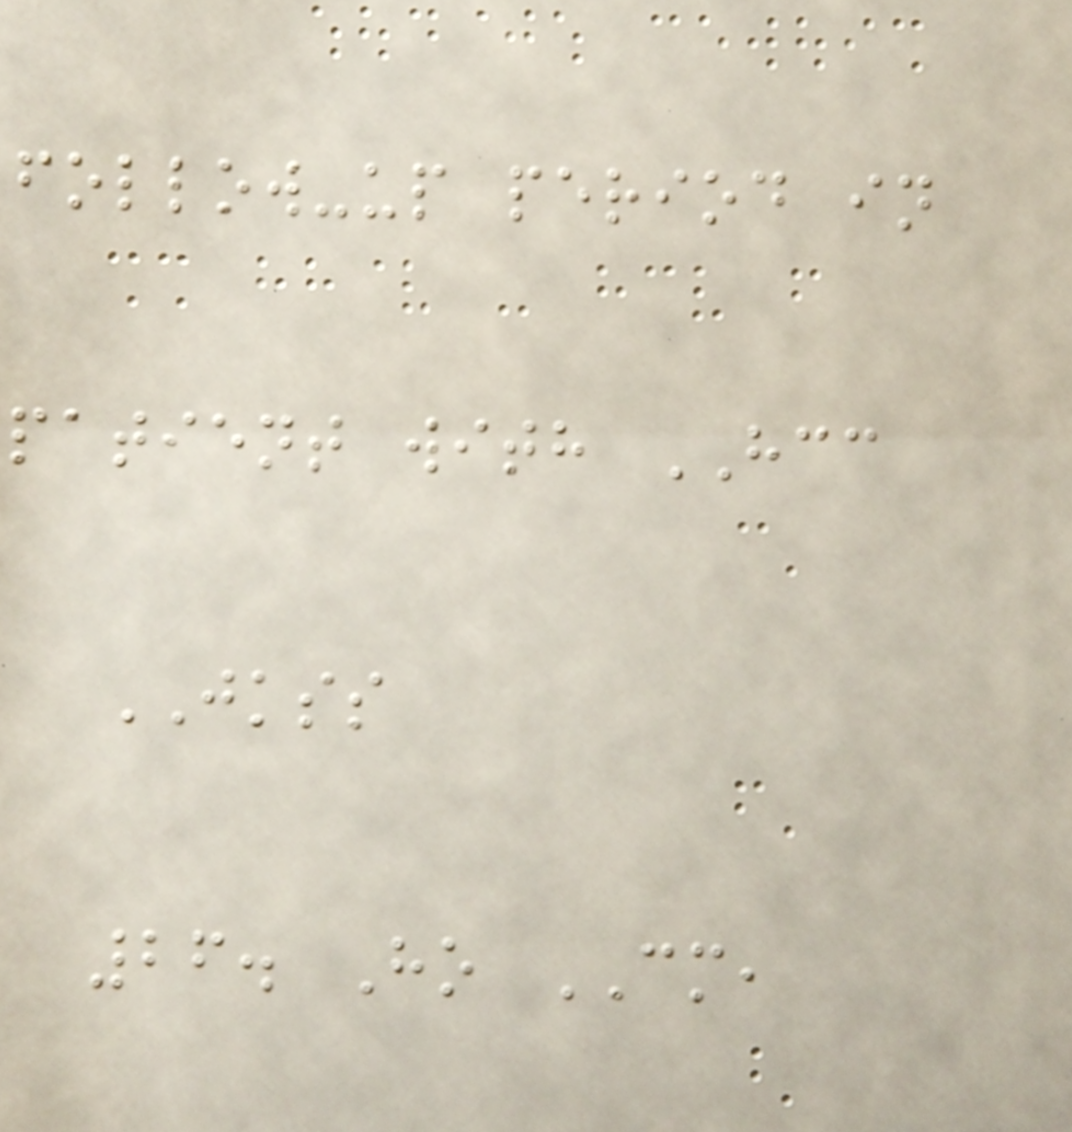follow-up period in
patient with HCC
JKSS
26. Ho CM,
